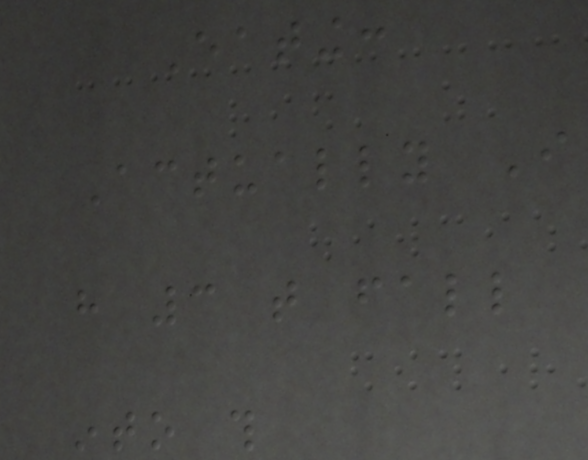Eating:
Actually I
have 3 that fall
into this
